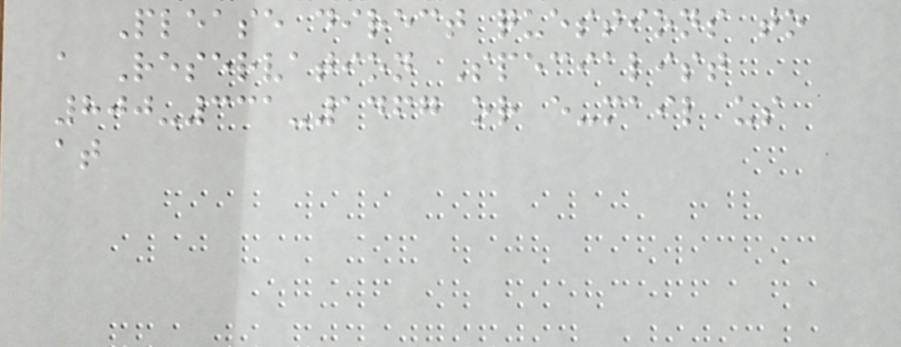Please direct questions to
a Reservation Specialist
800-331-1467 or e-mail us
at
